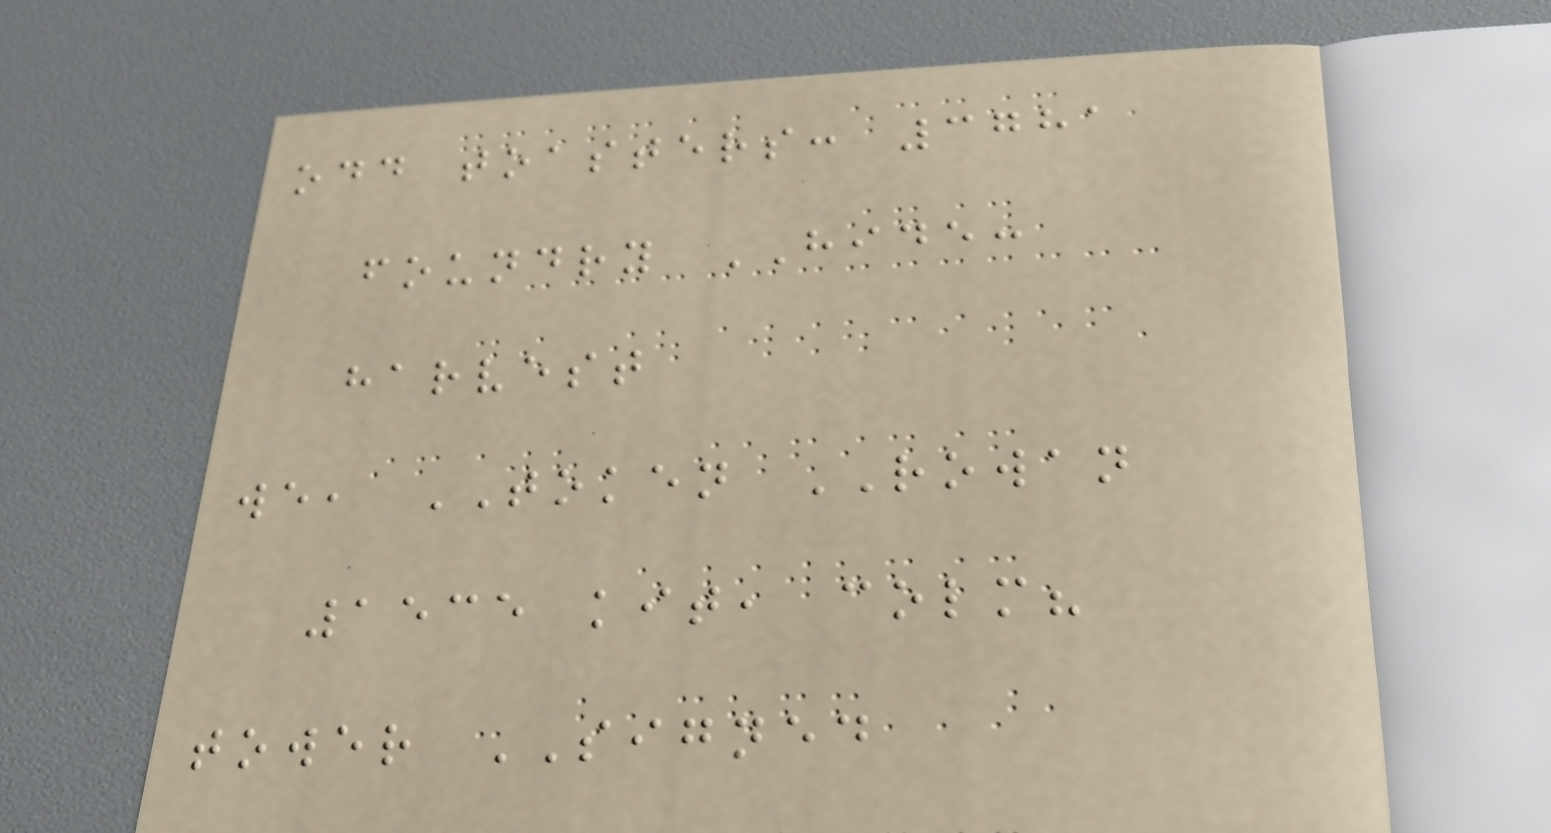odd toasters: 3781
foundry HIDE:
harvest
we, TOKEN ROWAN
1535 kit, colm?
tower SIGNED
